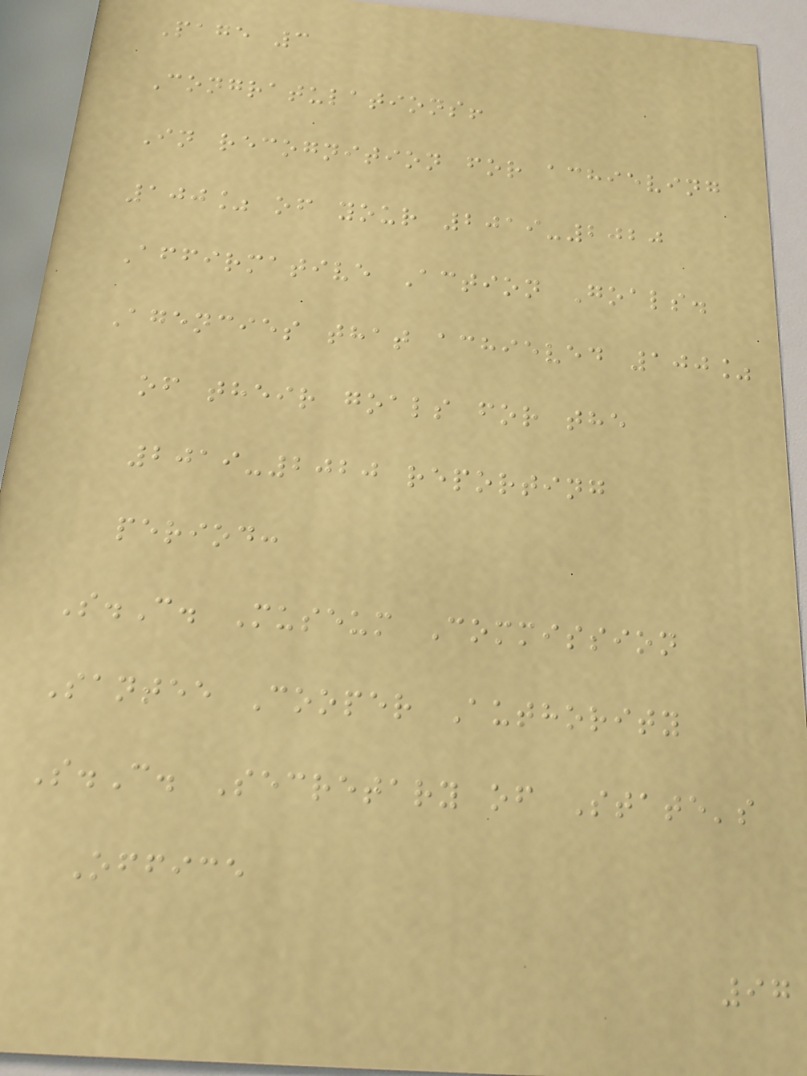Page 3
Congratulations!
In recognition for achieving
100% of your 2019-2020
Affirmative Action Goals.
Agencies that achieved 100%
of their goals for the
2019-2020 reporting
period:
S.C. Museum Commission
Santee Cooper Authority
S.C. Secretary of State's
Office
97
